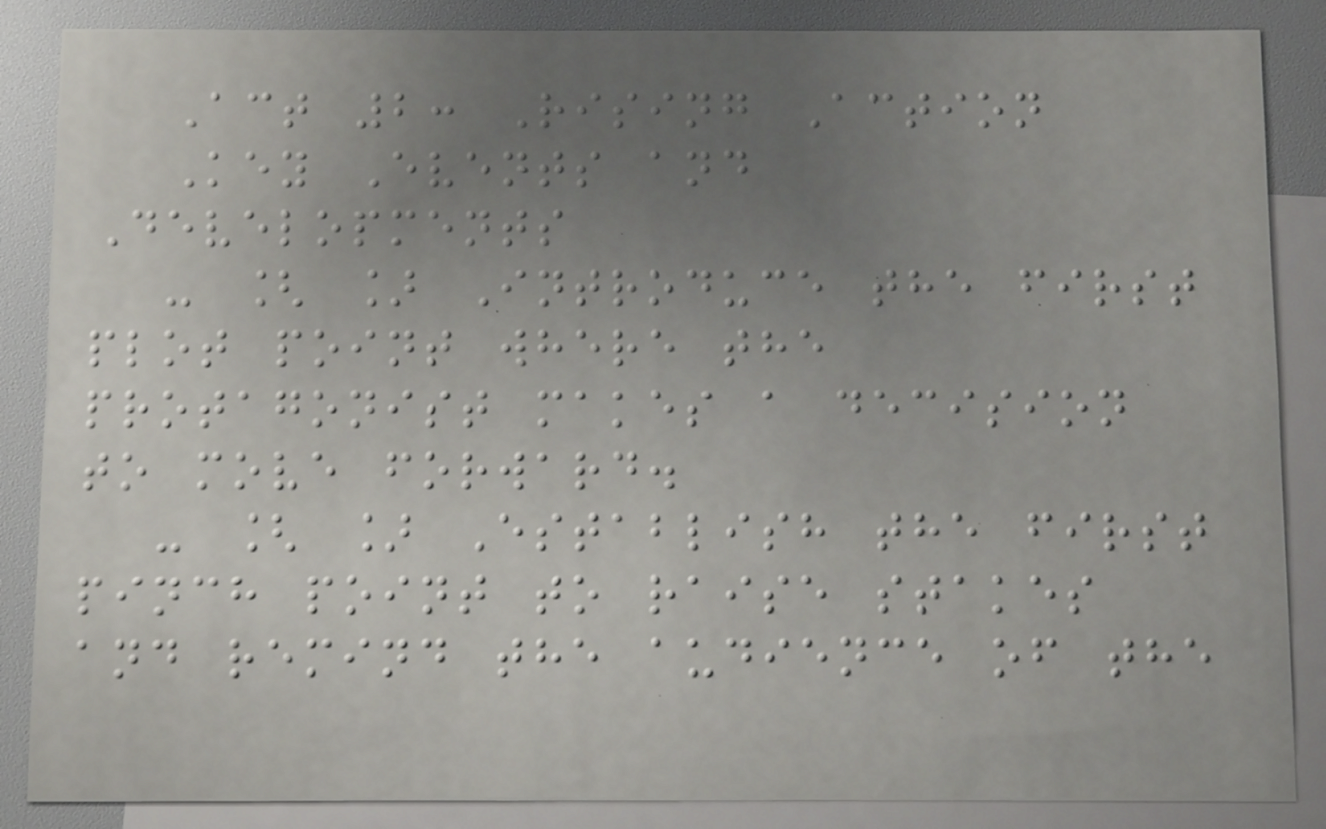Act 2: Rising Action
Key Events and
Developments
- [ ] Introduce the first
plot point where the
protagonist makes a decision
to move forward.
- [ ] Establish the first
pinch point to raise stakes
and remind the audience of the
